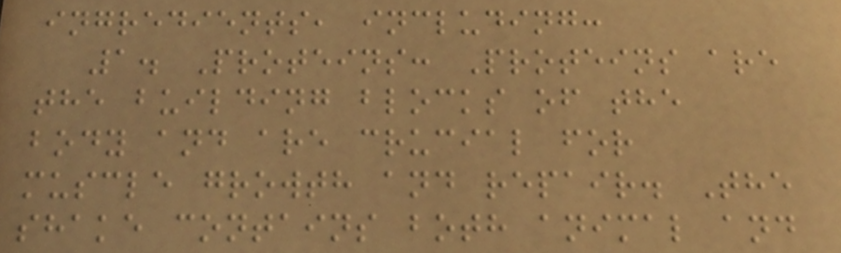ingredients, including:
1. Proteins: Proteins are
the building blocks of the
body and are crucial for
muscle growth and repair. The
shake contains both animal and
